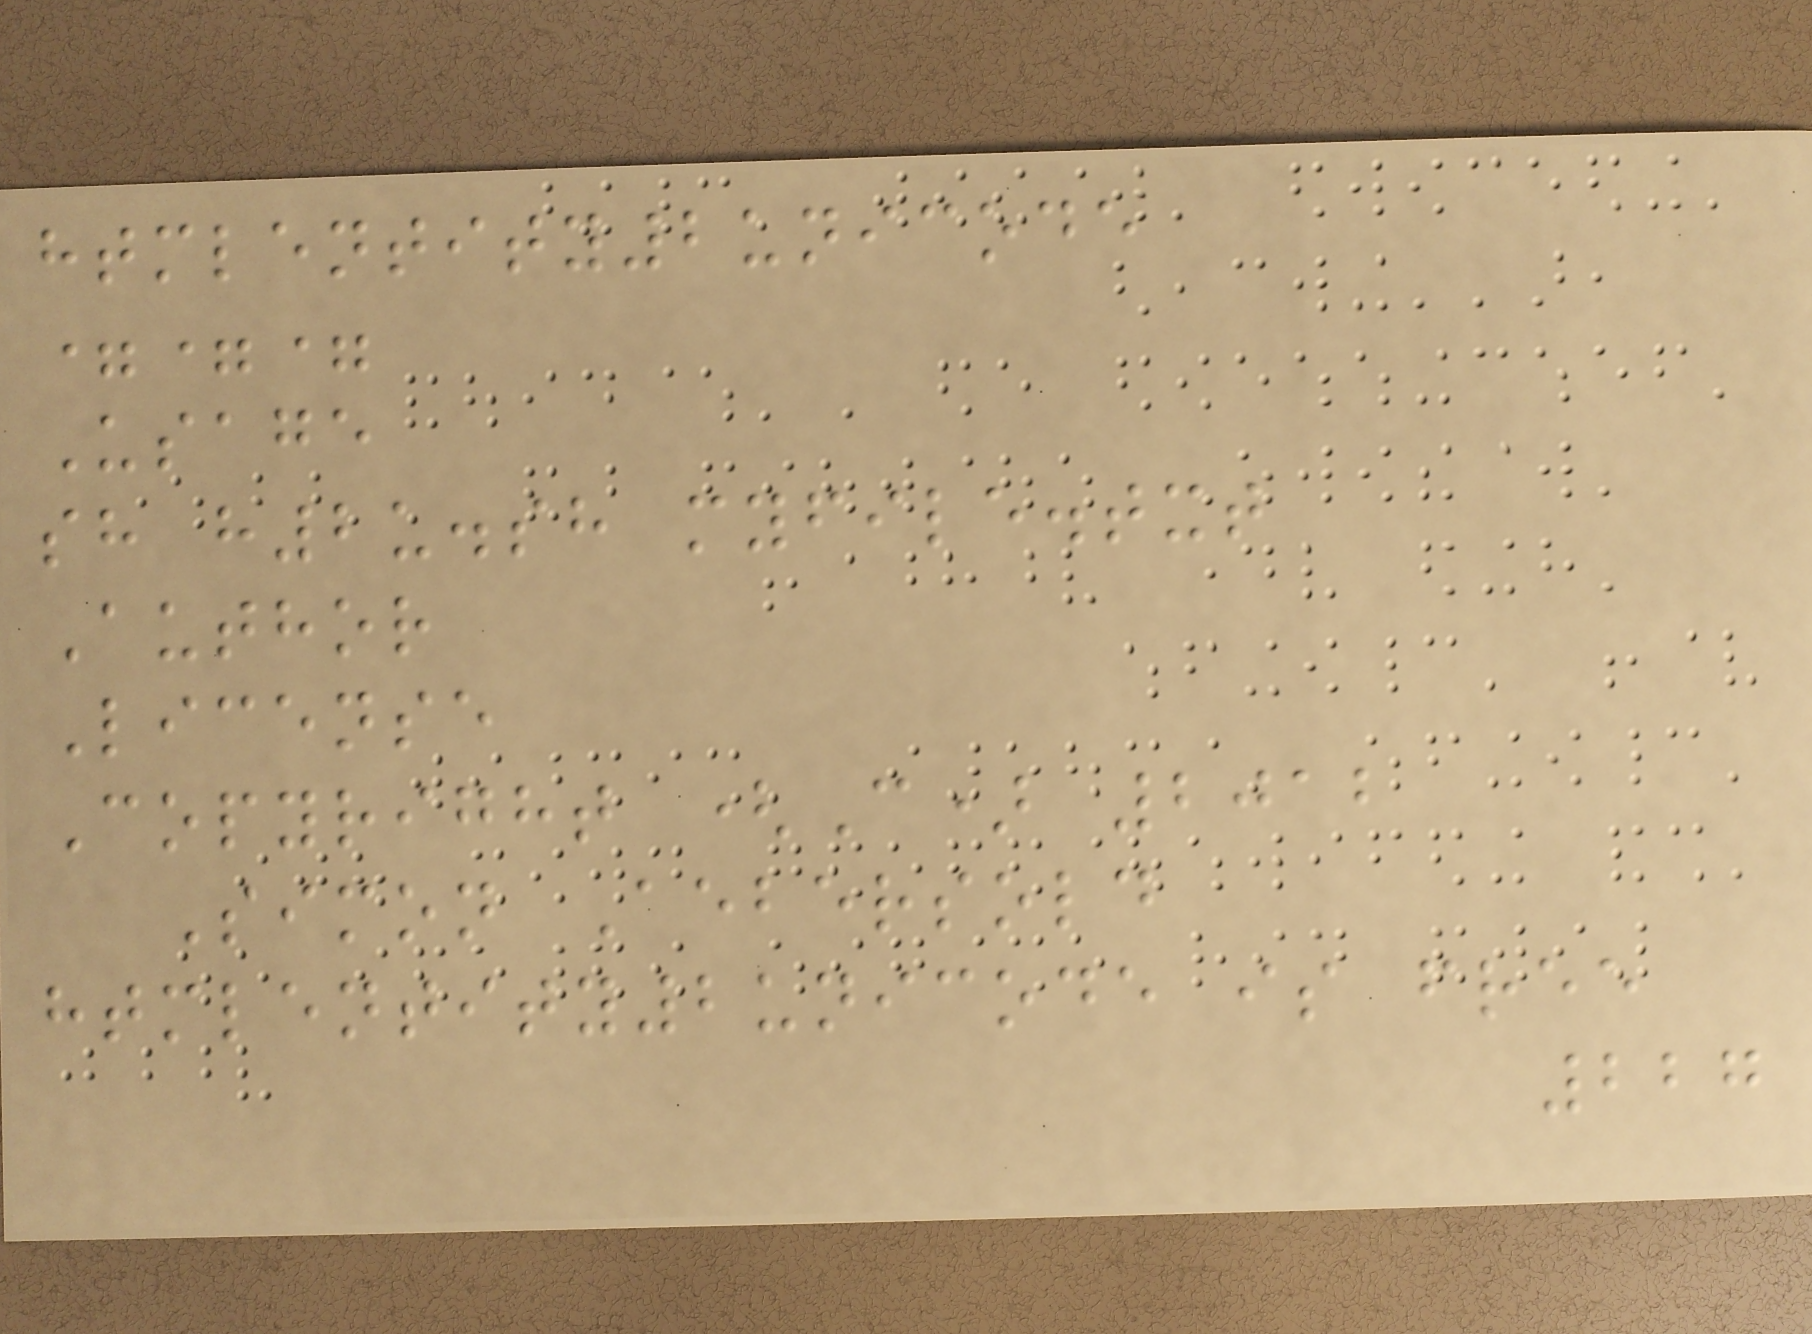htmlentity2unicode
===
Usage
sh h2u.sh myfile.txt
Author
License
Copyright (C) 2012
Simon Aebersold
htmlentity2unicode is free
227
